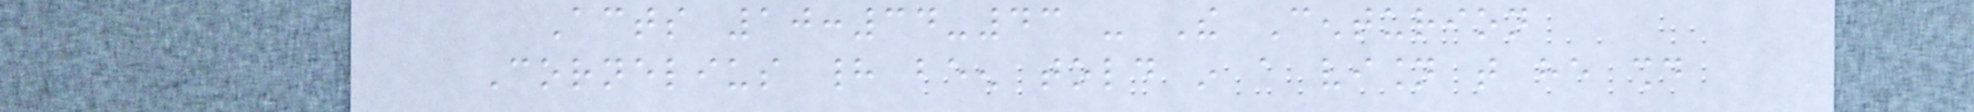Acts 10:34-43 - The Centurion
Cornelius had been told in a vision that he should
